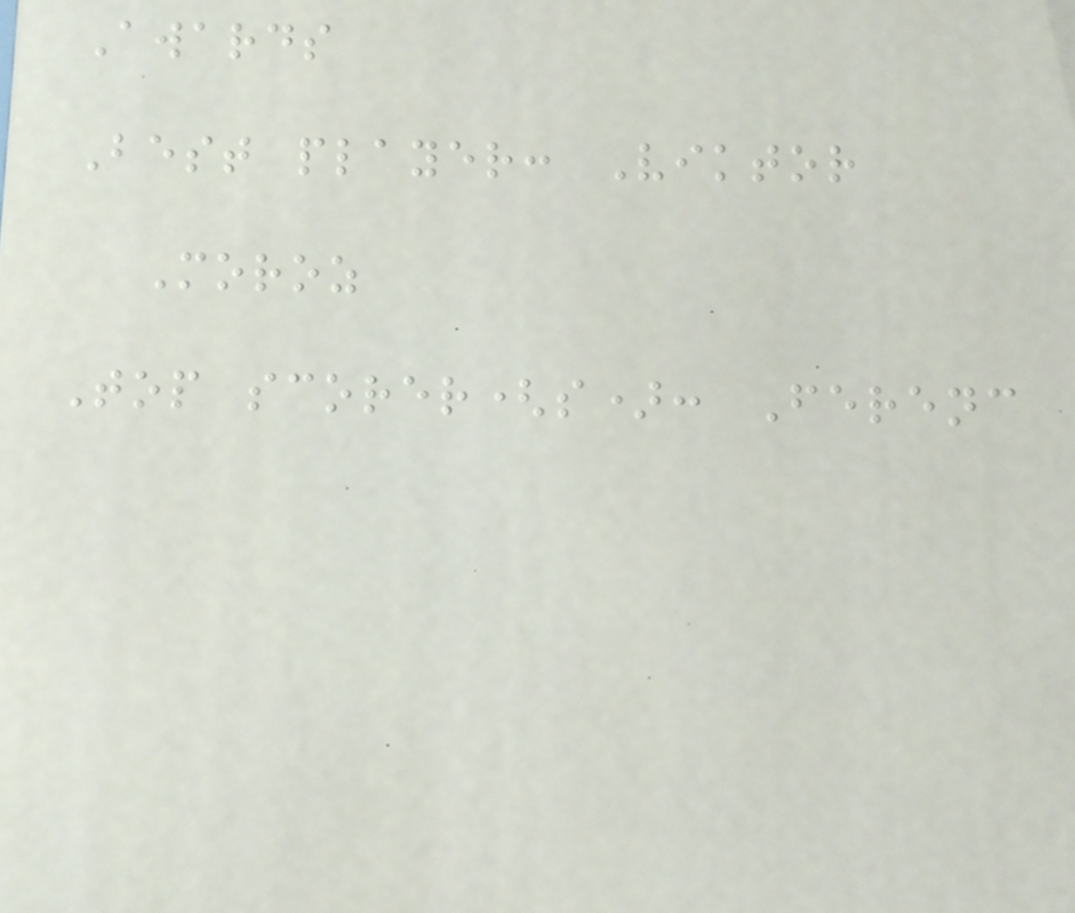Awards
Best player: Viktor
Moroz
Top scorer(s): Ferenc
